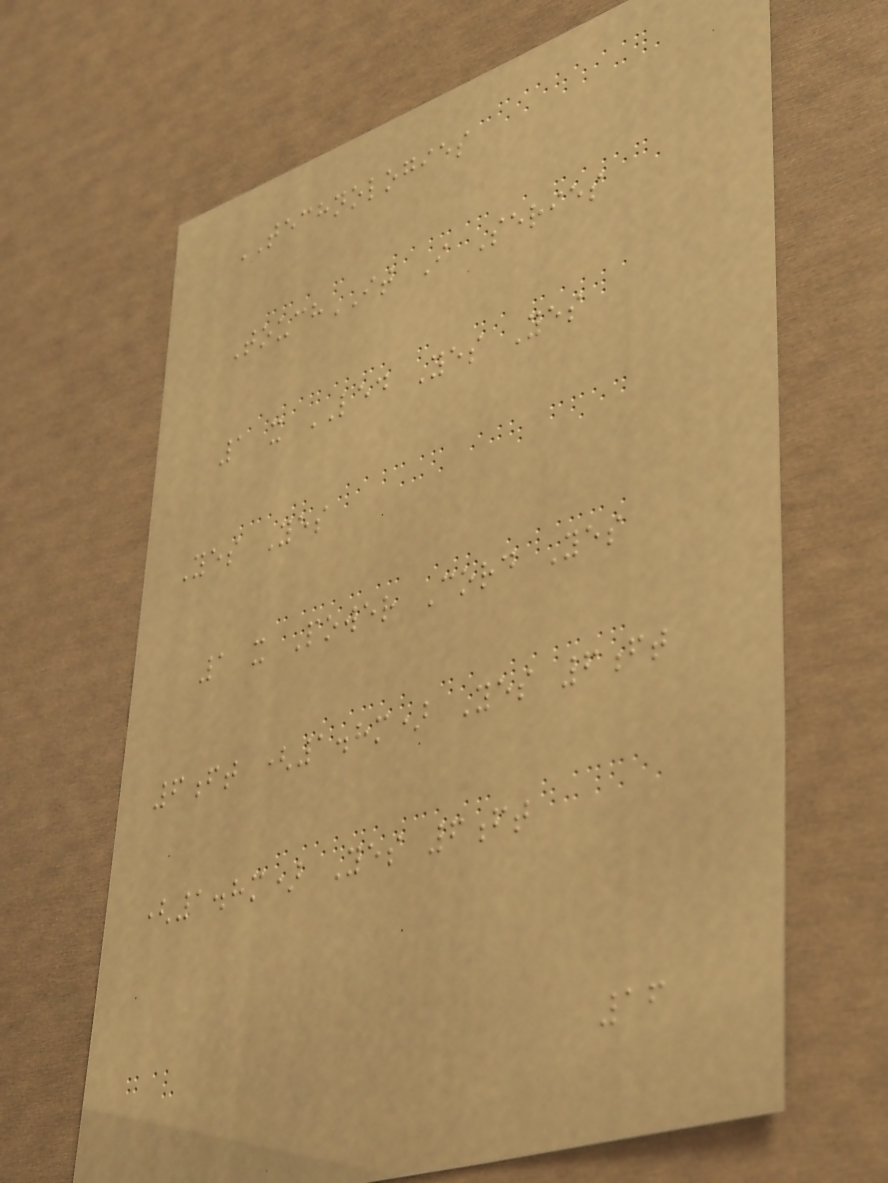TECHNOLOGIES
TouchIT I Series
1 x LED Yes Yes
Yes Yes
1 x Power Cord Yes
6ft (1.8m) Yes 6ft
(1.8m) Yes 6ft
16
